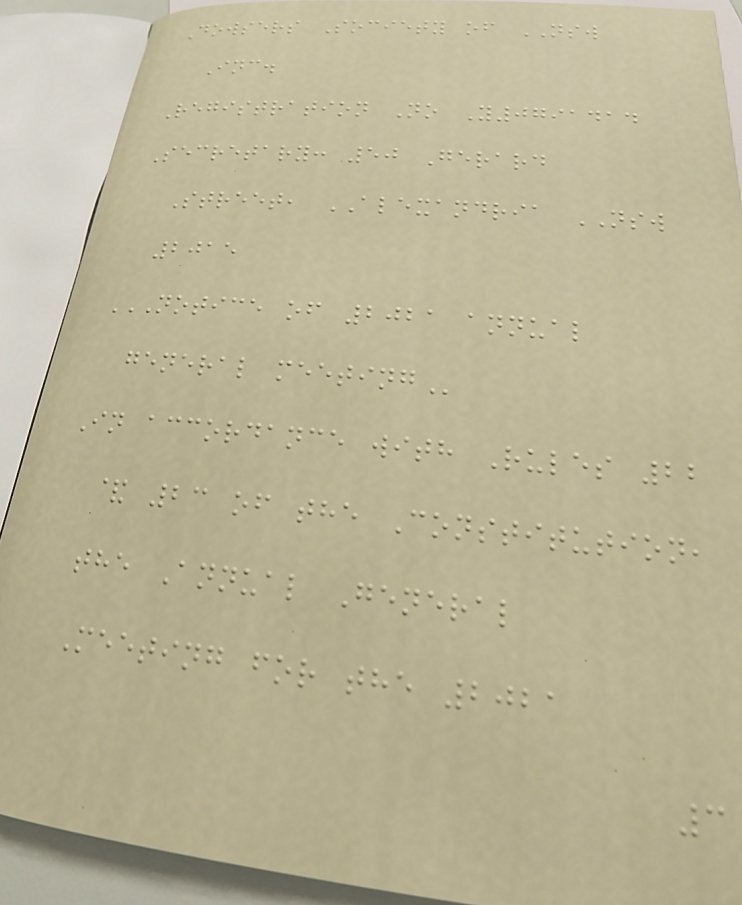Dowsers Society of NSW
Inc.
Registration No Y0791414
Secretary: 50 Gerard
Street, ALEXANDRIA NSW
2015
NOTICE OF 2021 ANNUAL
GENERAL MEETING
In accordance with Rules 22
& 23 of the Constitution,
the Annual General
Meeting for the 2021
3
